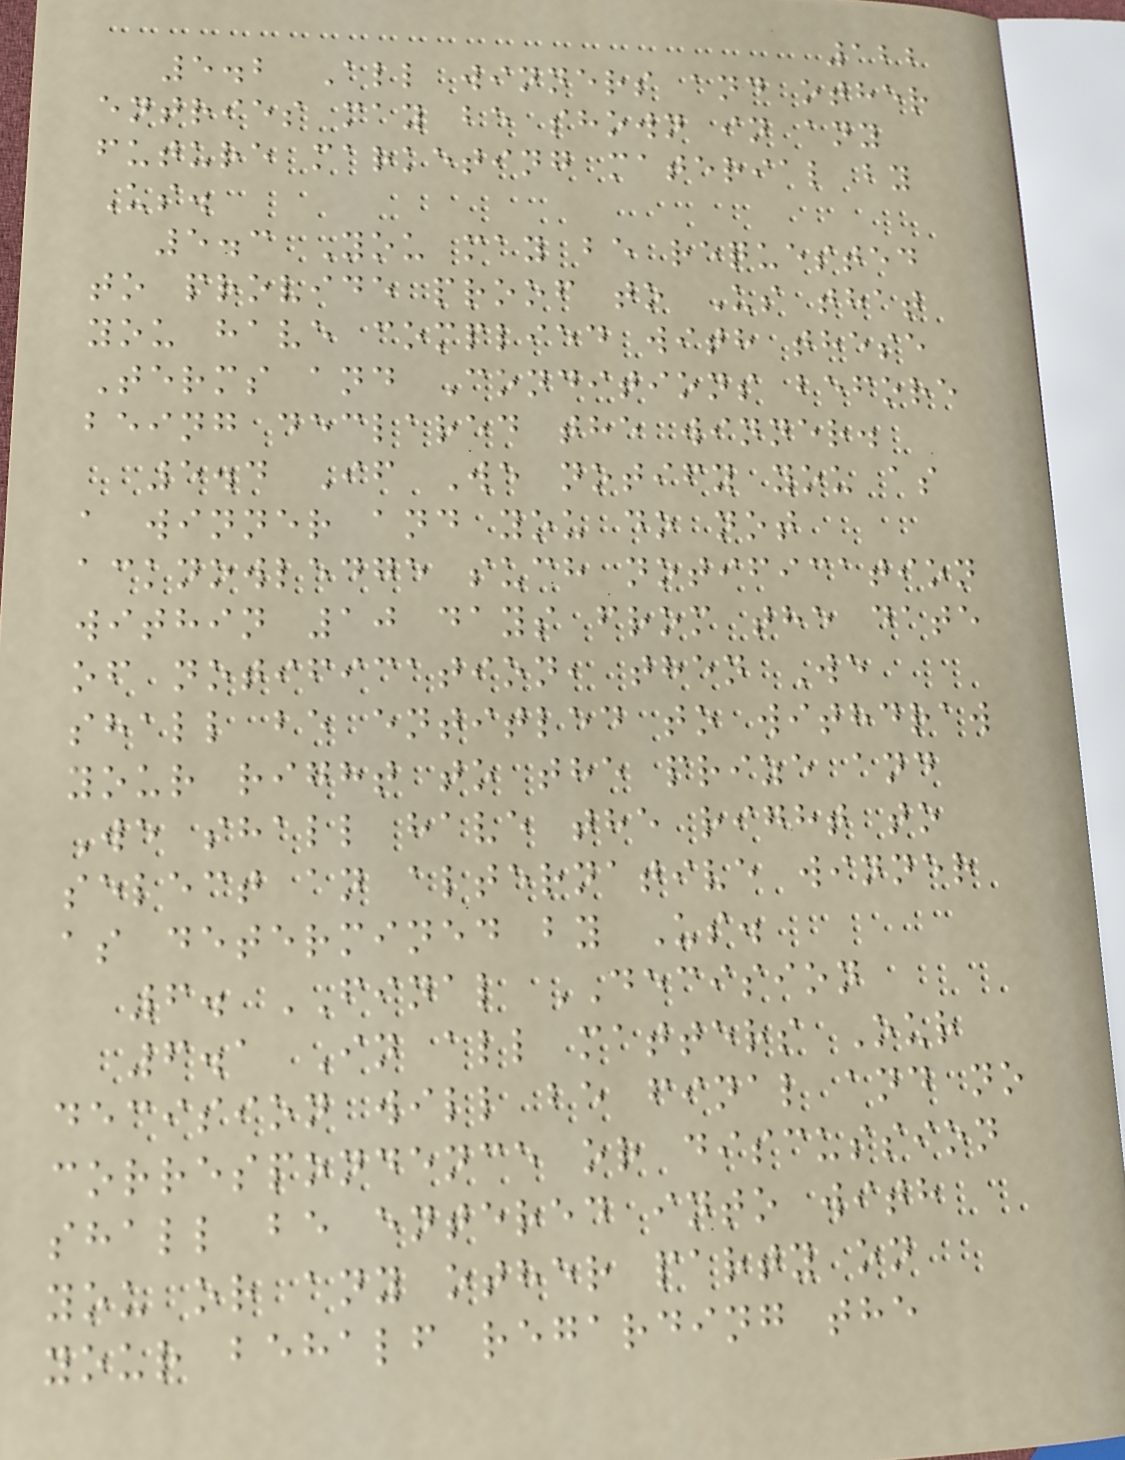122
5.2 All winners and other
entries may be shown in any
future marketing material by
Us.
5.3 You may be requested
to provide proof to Us that
you have complied with these
Terms and Conditions before
being declared the winner.
5.4 If We notify you as
a winner and you do not
acknowledge such notification
within 10 days from the date
of notification, then We
shall be entitled to withdraw
your right to the prize and
We shall have the right to
select an alternative winner
as determined by Us.
6. FINAL DECISION
6.1 In all matters Our
decision will be final and no
correspondence or discussion
shall be entered into with
you or any other party on
your behalf regarding the
